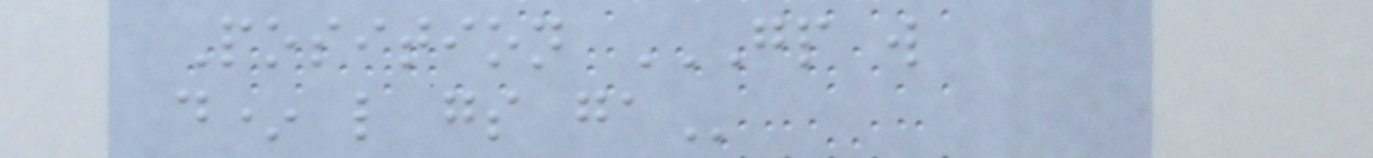Position GP W
D* L GS GA
